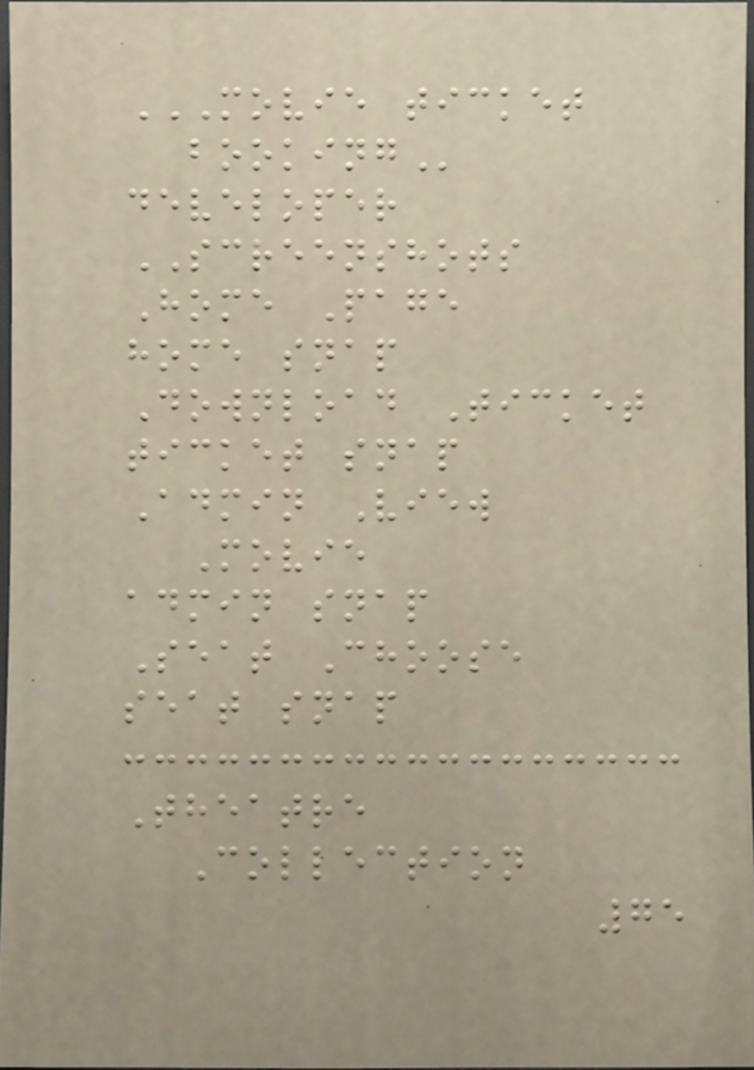MOVIE TICKET
BOOKING
developer
SCREENSHOTS
Home Page
home snap
Download Ticket
ticket snap
Admin View
Movie
admin snap
Seat Choose
seat snap
Theatre
Collection
75
